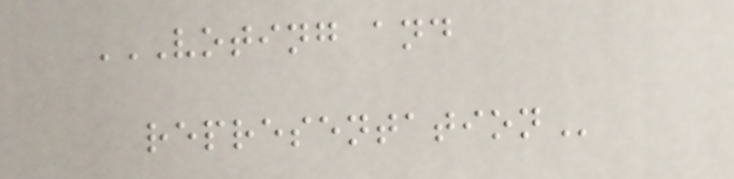VOTING AND
REPRESENTATION
